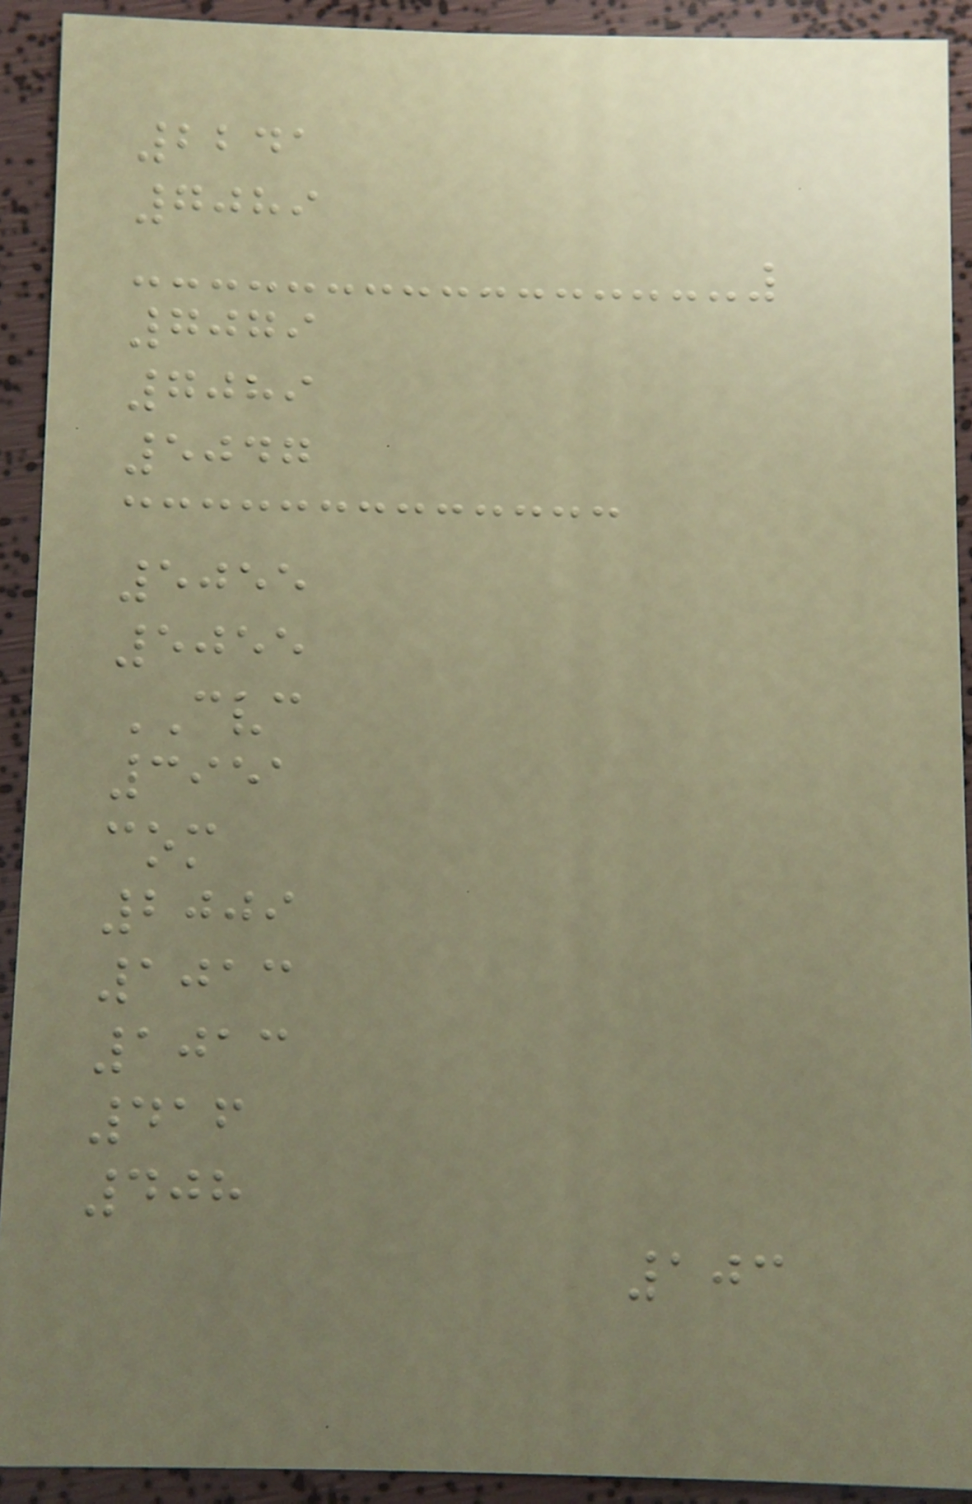2241
7089
7079
7089
5047
5055
5055
CVC
3951
com
2009
1013
1013
416
408
103
